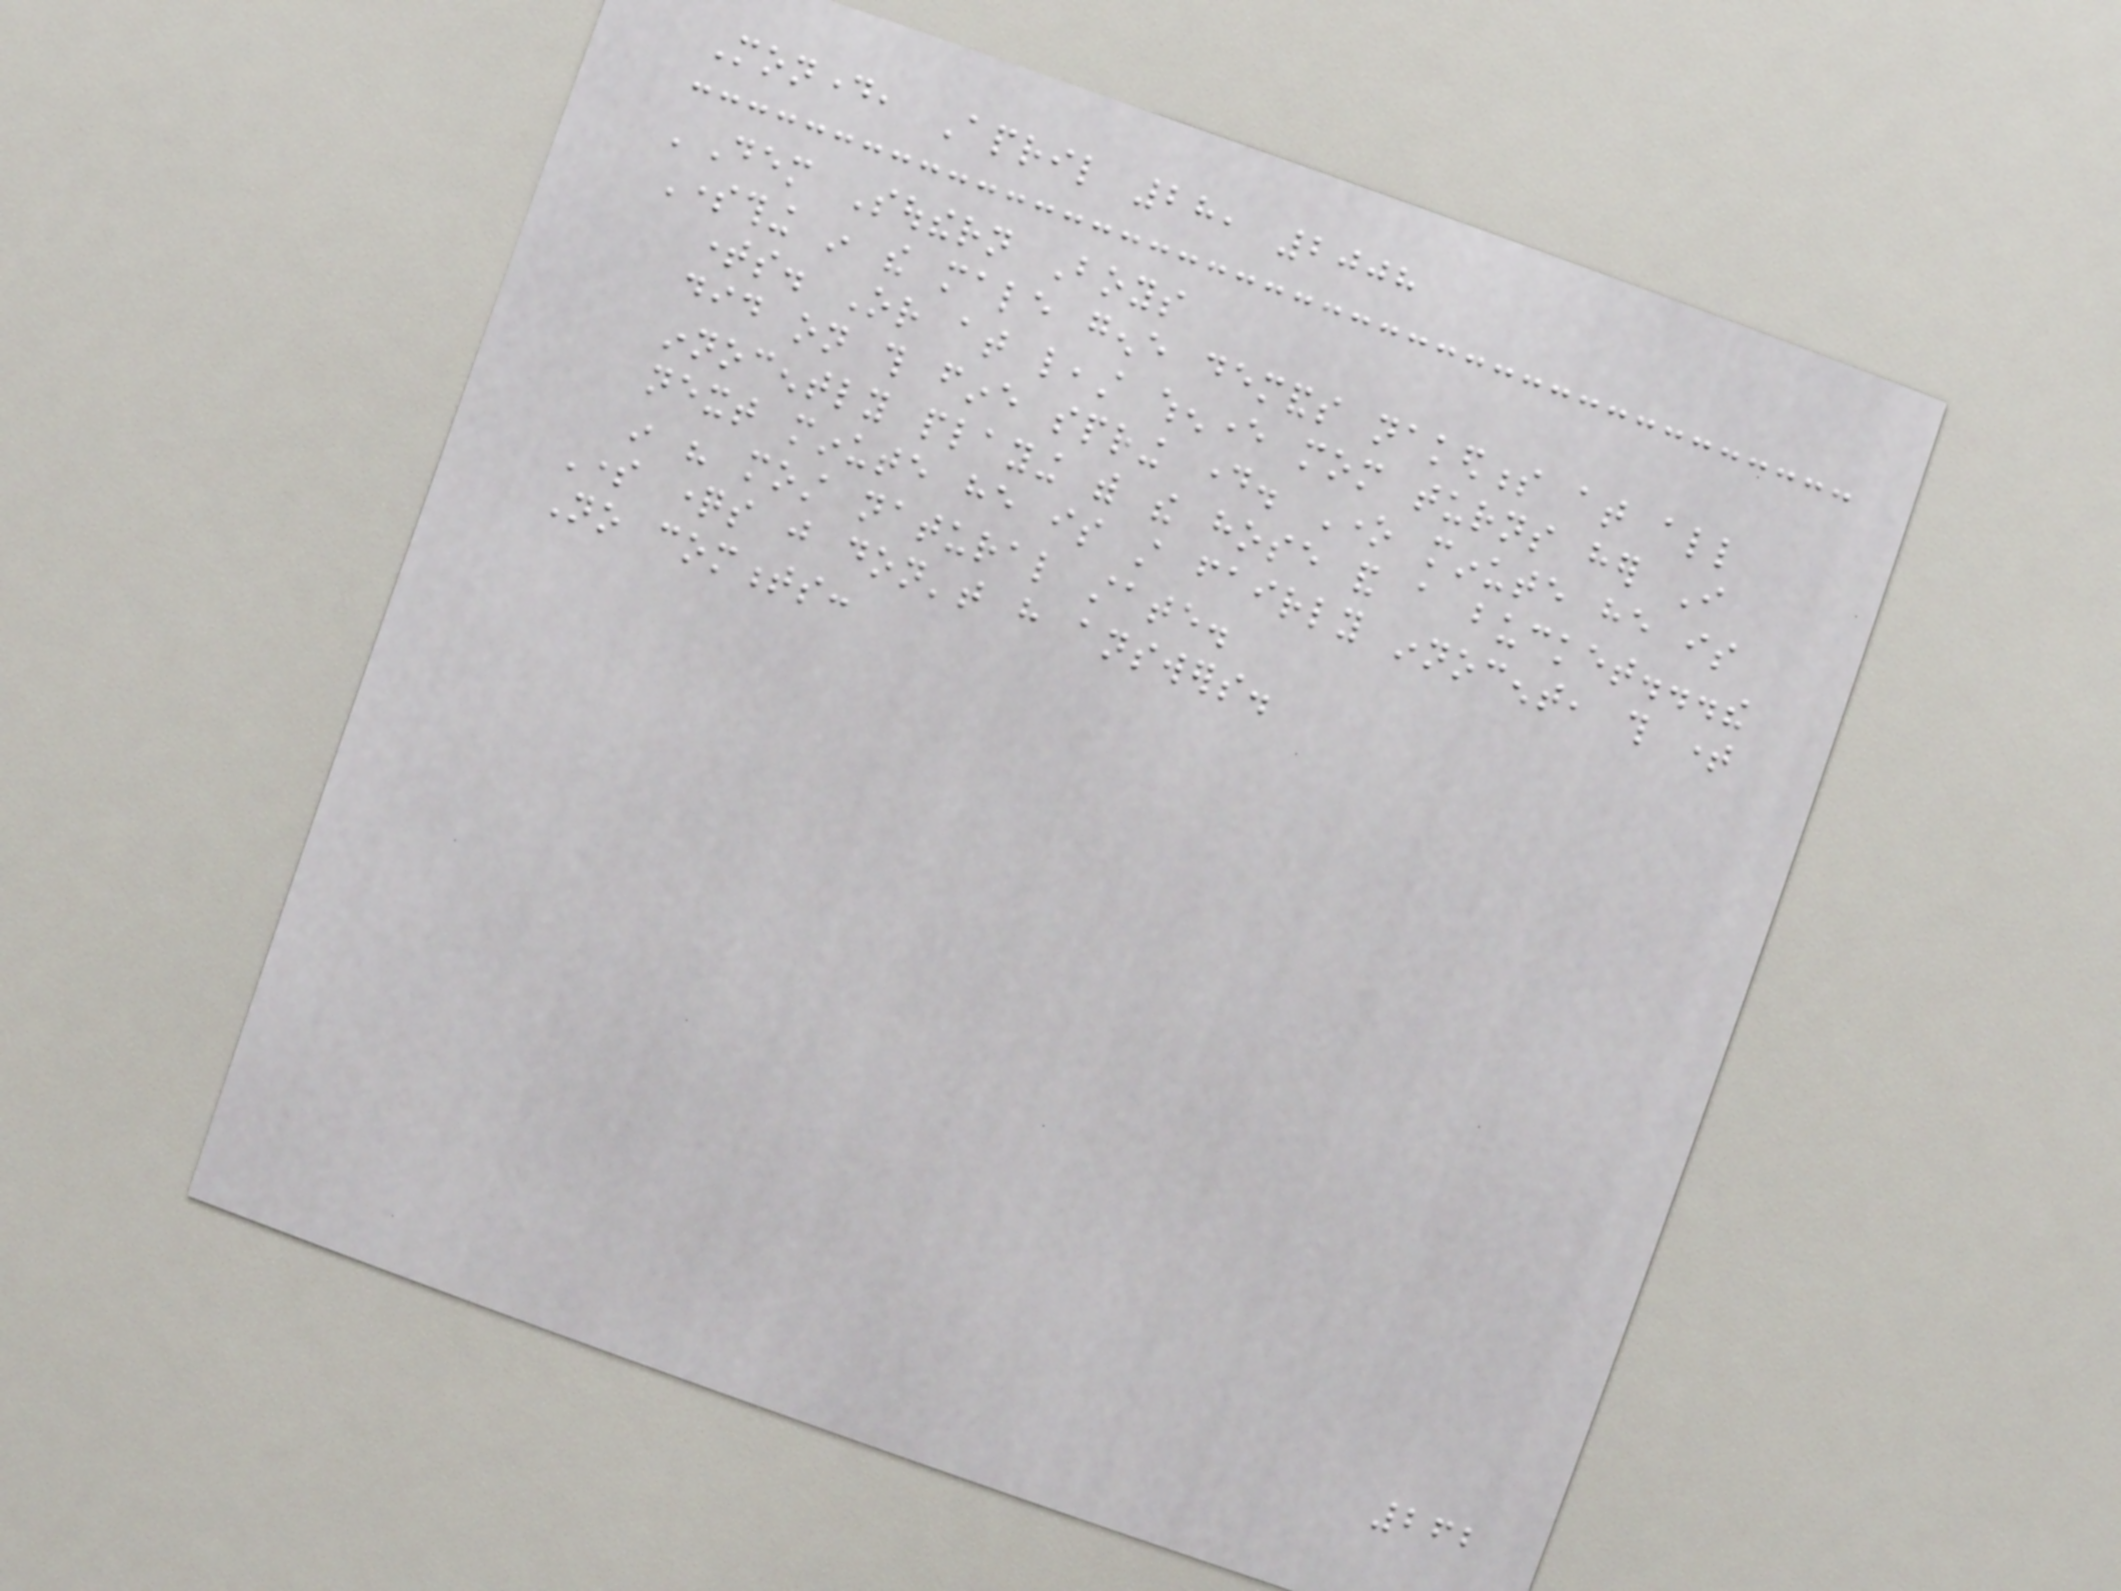Monday, April 28, 2008
'Dem Southern Boys
Something in the male gene demands nakedness at all
times. Or at least whenever mom turns her I
did on this fine spring day. One minute he is
innocently playing with the hose and a bucket...the
next minute he is still fairly innocent, this time
in his most natural state.
Some questions just don't have answers.
No comments:
262
